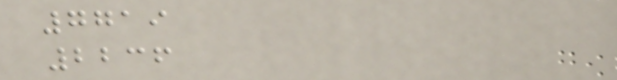7719
2236
